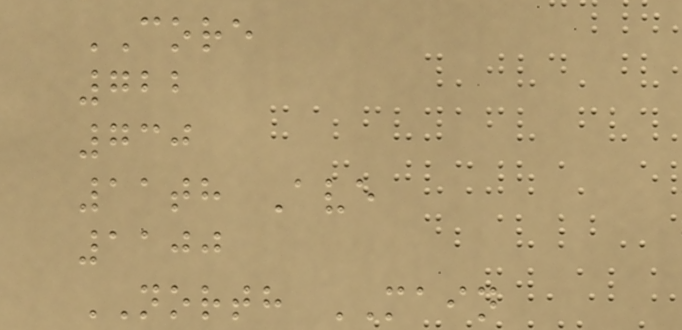CORE
722
730
11th Ave
1100
NORTH MAIN
